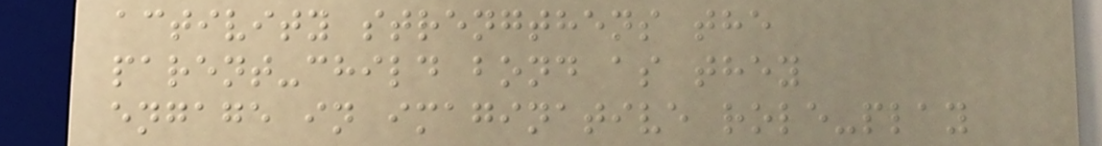activity strengthens the
parent-child bond as they
engage in imaginative role-play
